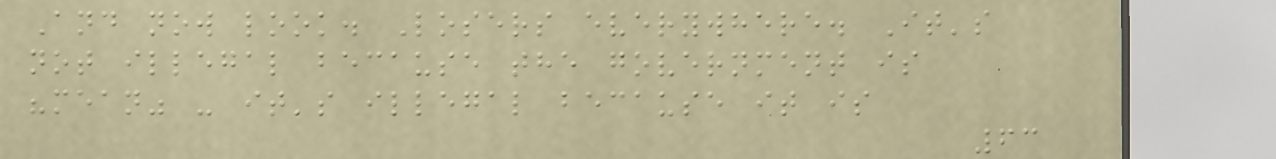And now look. Losers everywhere. It's
not illegal because the government is
"mean" - it's illegal because it is
63
